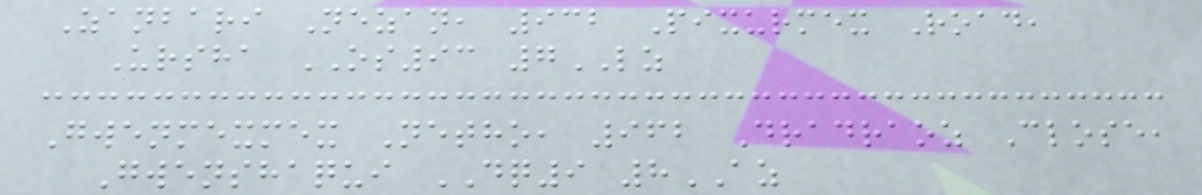Zanbari Nezan, 932 Pixurmex Road,
Ursha OS93 7LZ
Gwenmexmex Netho, 962 Dradraoz Close,
Gwenshaqui DQ9 8AZ
